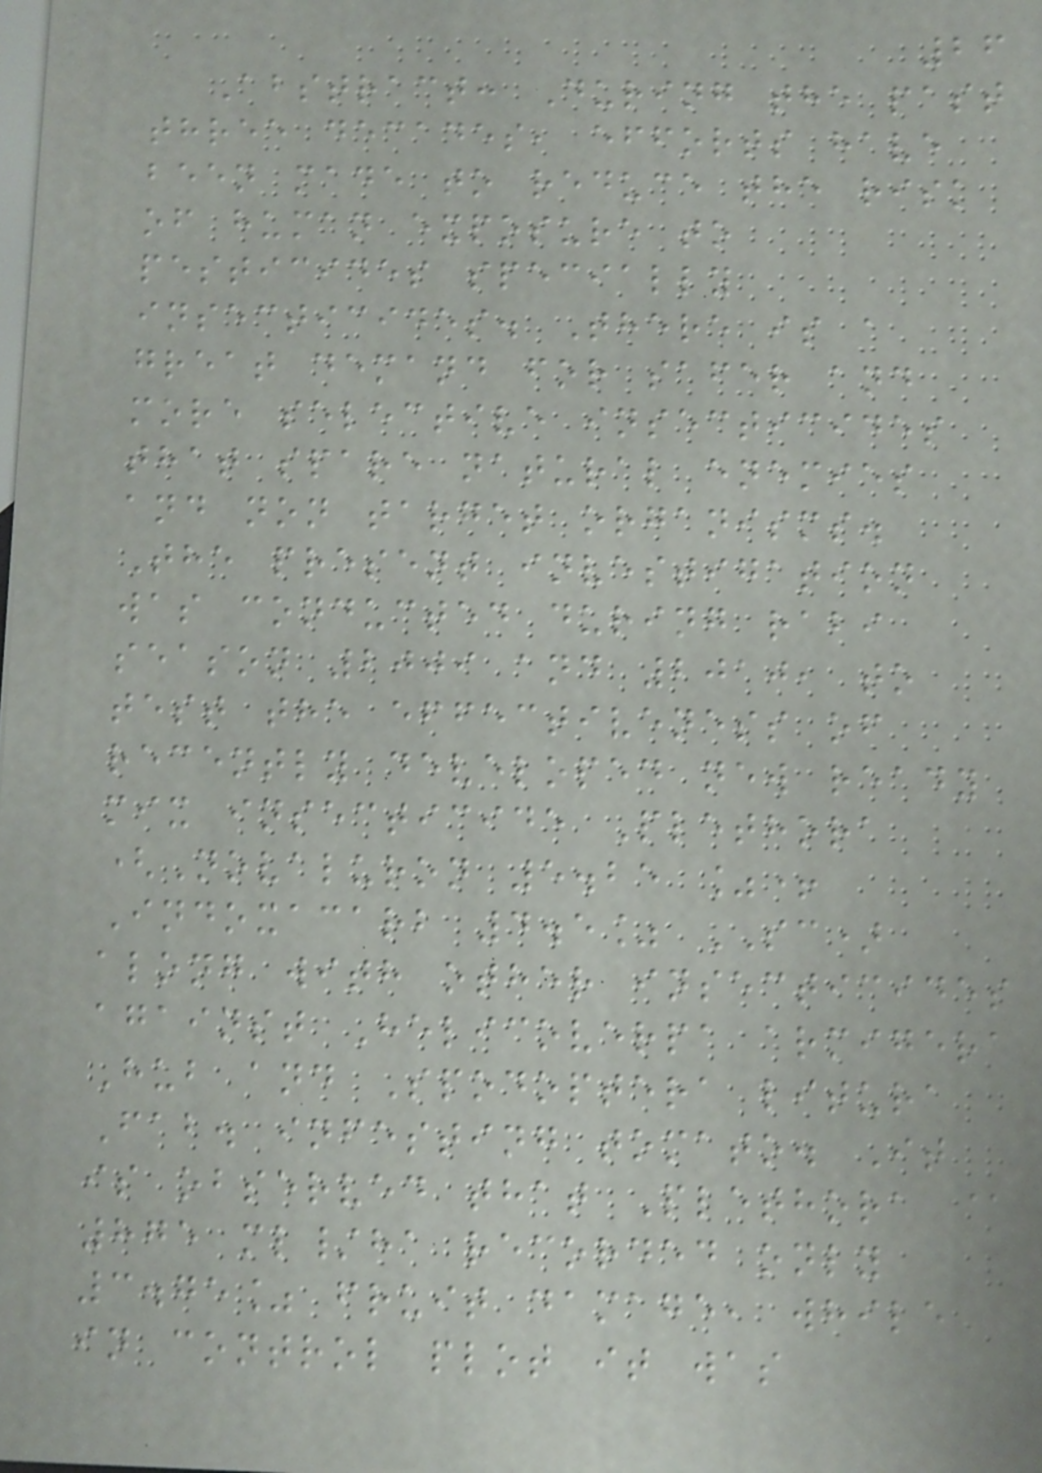26
Abstract: During the past
three decades, efforts have
been made to reduce the risk
of human exposure to
pesticides specially
insecticides. There is a
great demand for safer and
more selective insecticides
that spare natural enemies
and non target organisms.
The present investigation
was conducted during rabi
season 2009 and 2010, to
test the effectiveness of
recently developed new ready
mix insecticide Plethora
(Novaluron 5.25 %+
Indoxacarb 4.5% SC)
along with other insecticides
against Helicoverpa armigera
Hub and Spodoptera litura
Fab. infesting tomato. It
is observed that Plethora @
875 ml/ha recorded only
3.75% fruit damage, while
in control plot it was
